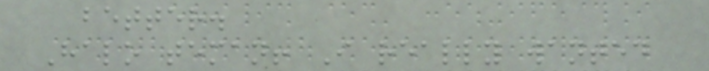better.
Halo teman! I really wanted
